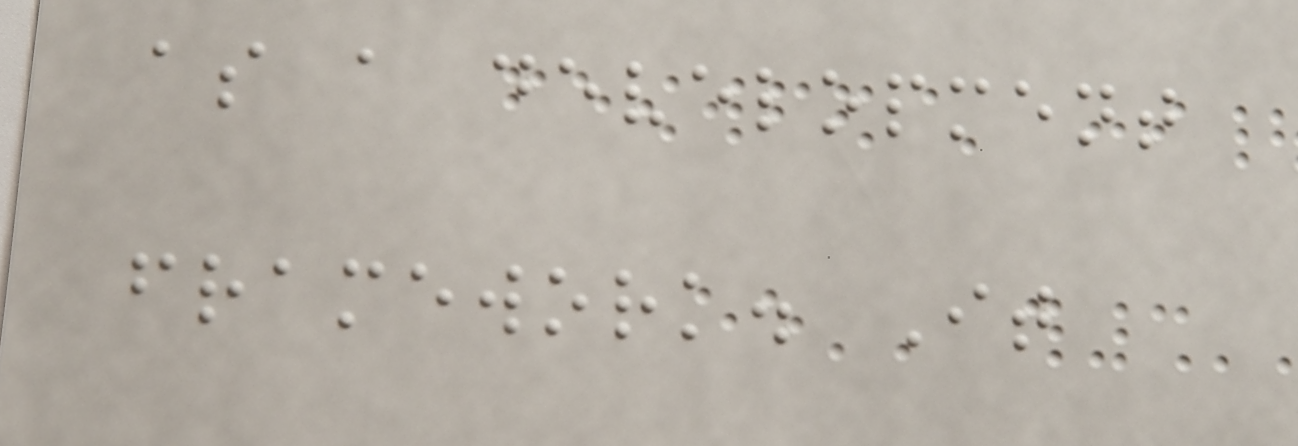as a development
framework. It
